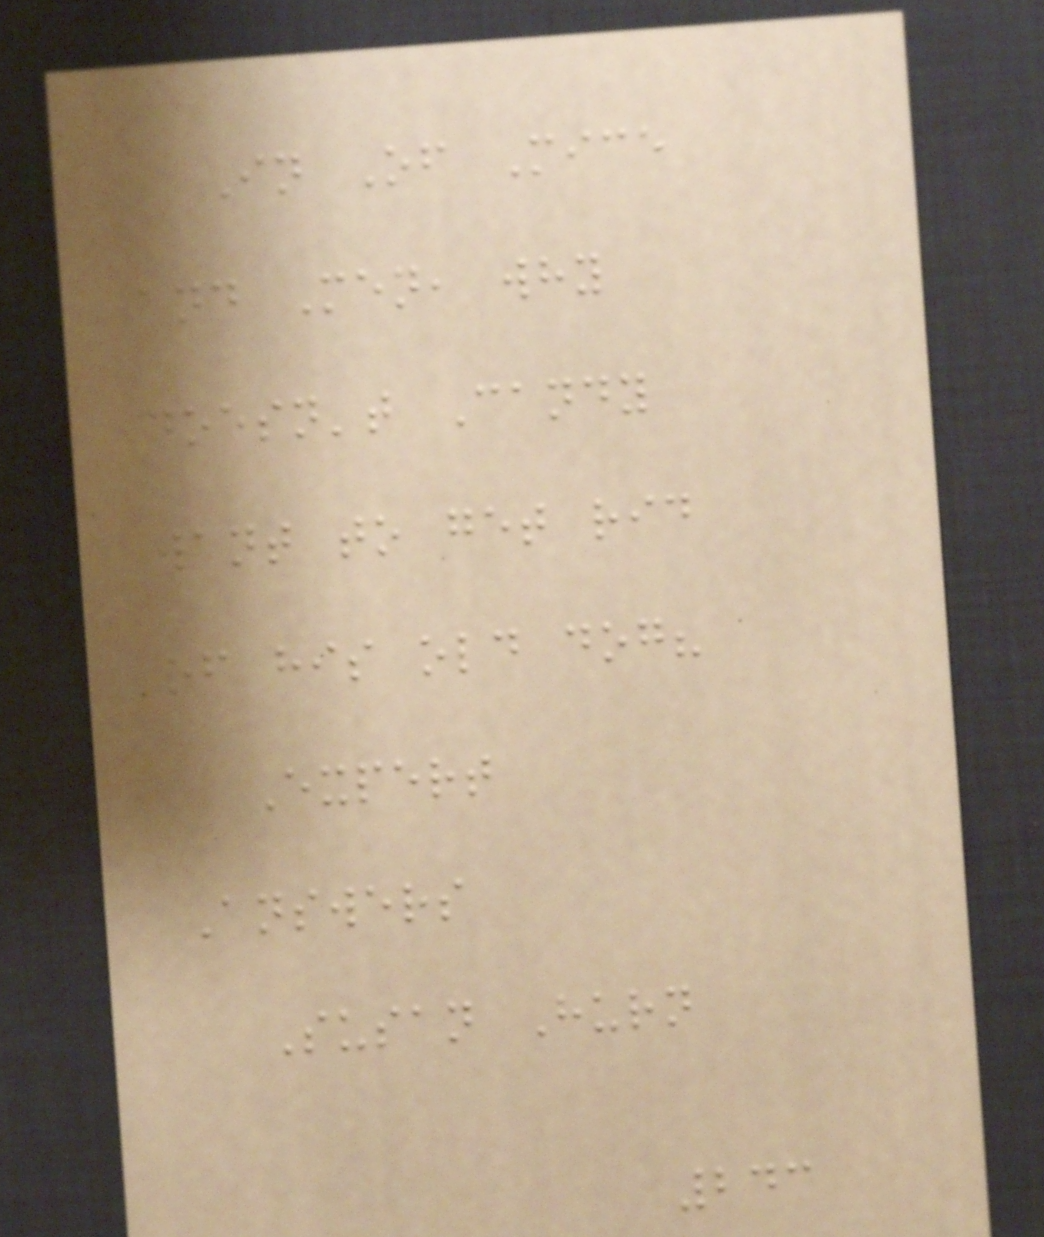In Of Mice
and Men, why
doesn't Candy
want to get rid
of his old dog?
Expert
Answers
Susan Hurn
243
